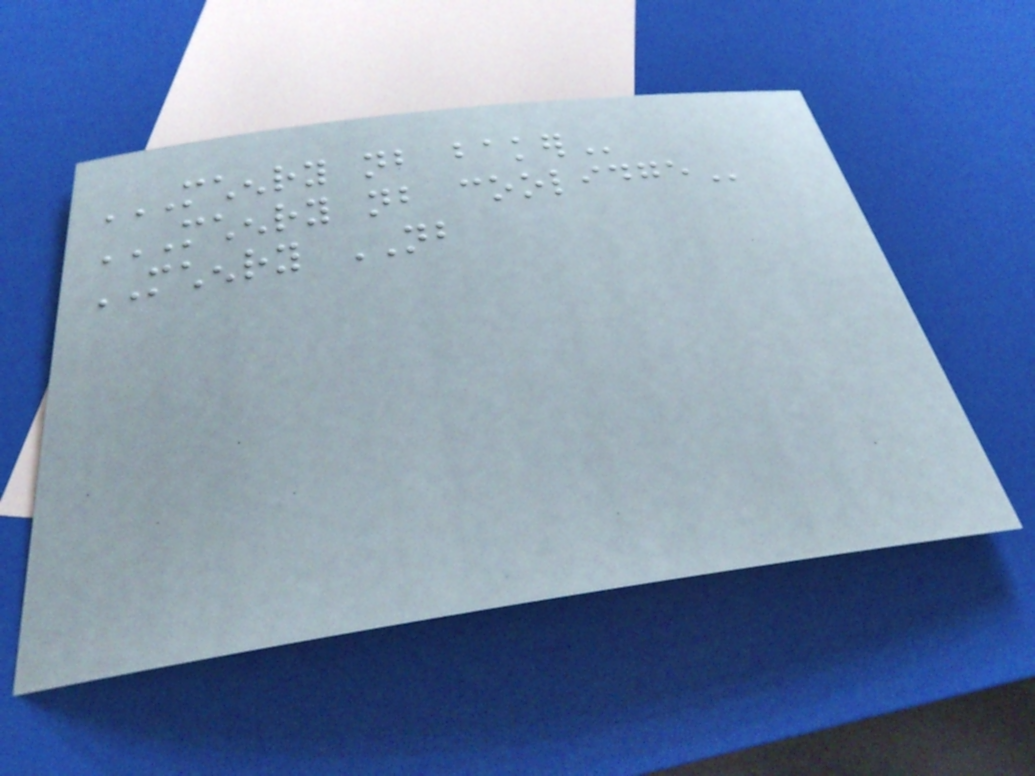MCHENRY NB BAKER
MCHENRY NB COOLIDGE
MCHENRY NB
